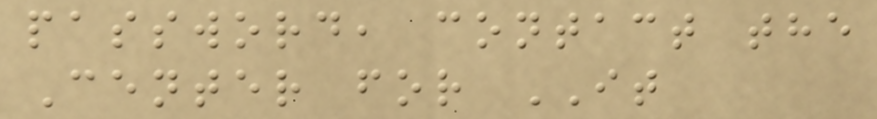password, contact the
Center for IT
